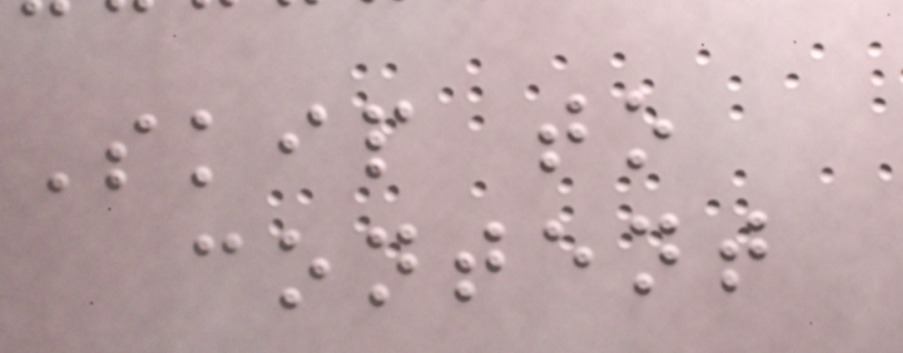Skip to
content
